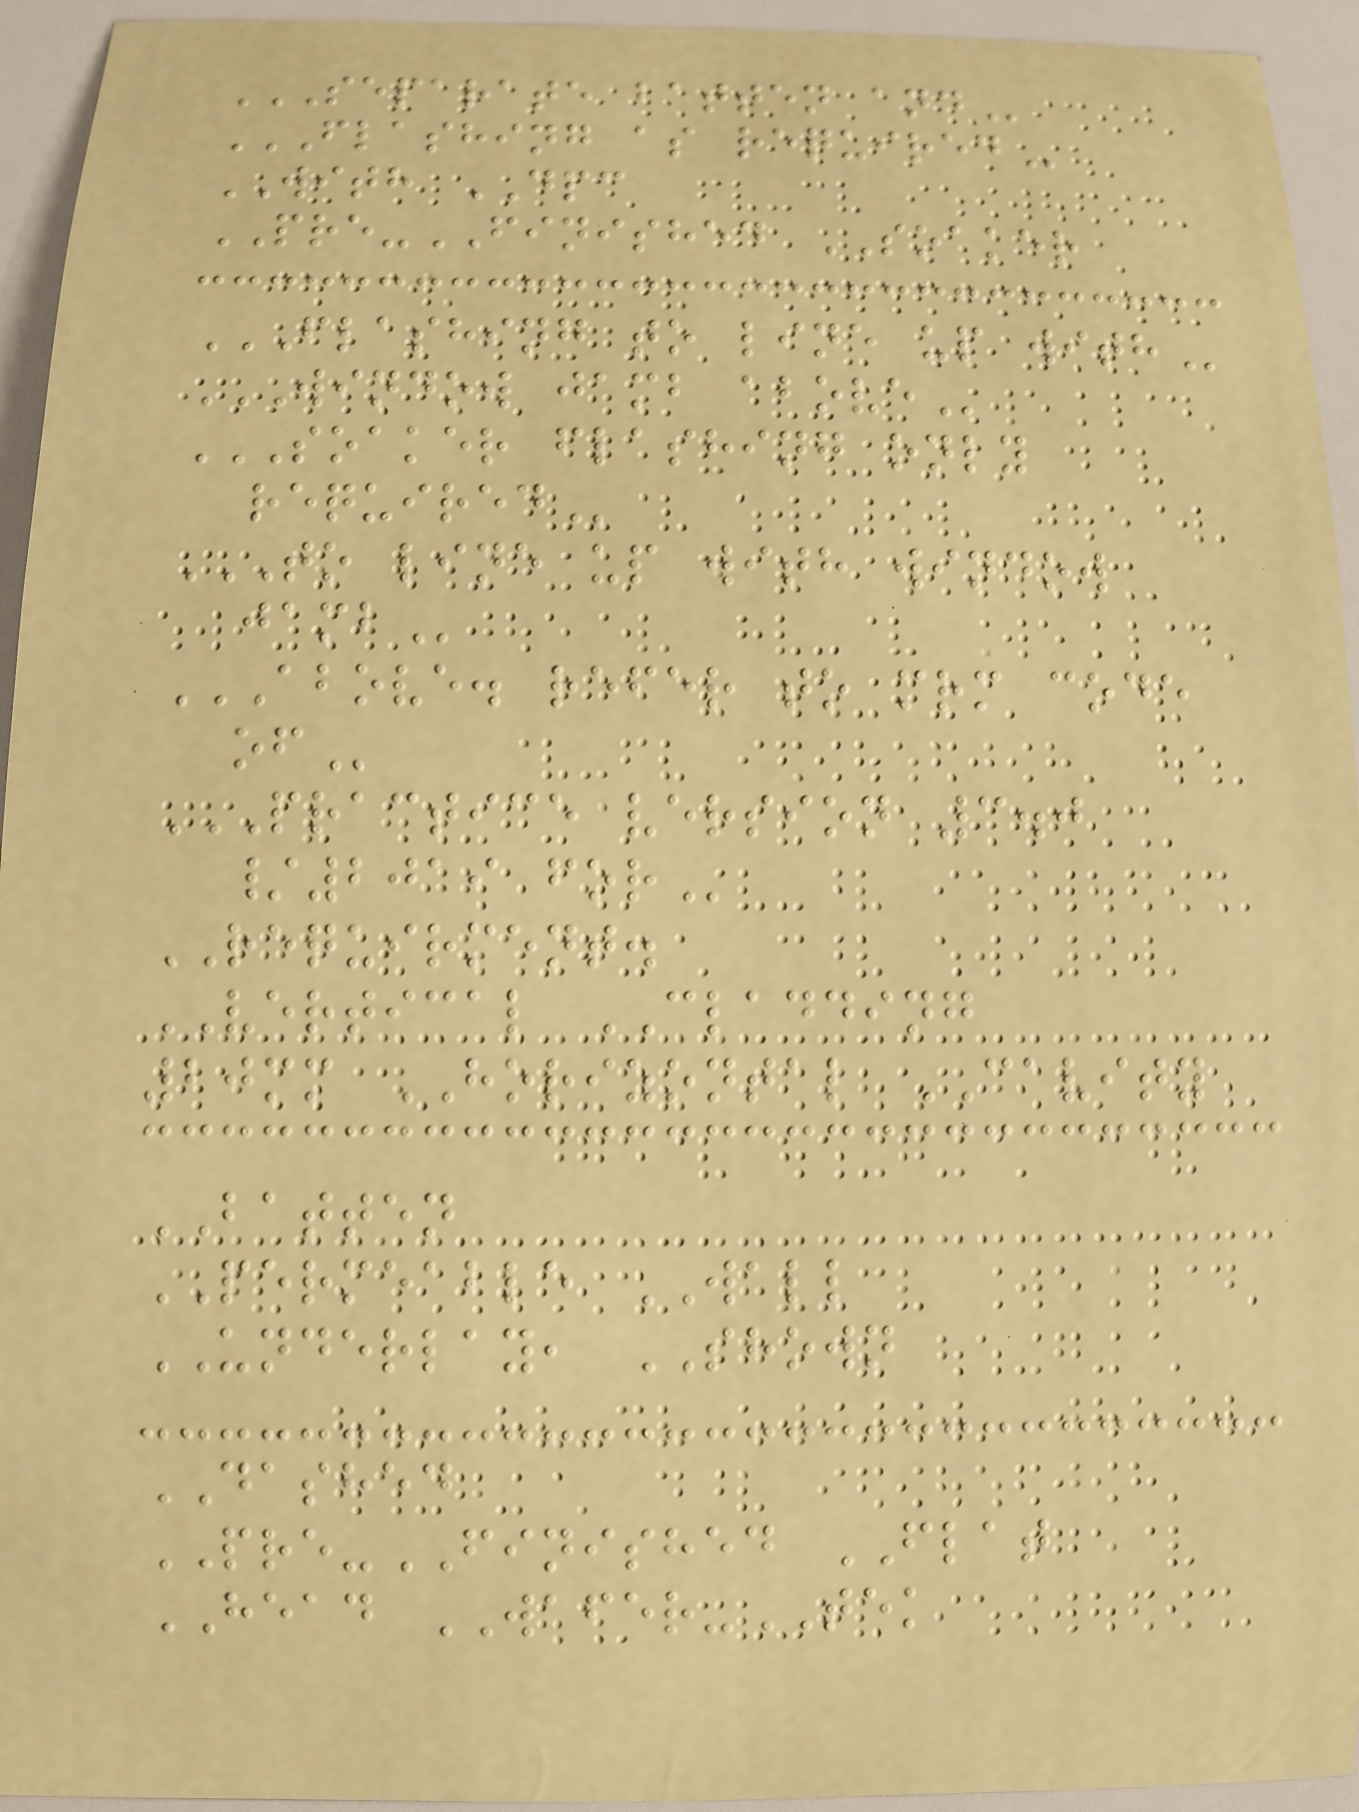SEPARATE BATTEN AND
FLASHING AS REQUIRED
WITH DPC
PRE-FINISHED SOAKER
FLASHING TO LINE UP WITH
WINDOW JAMB ABOVE
SOAKER FLASHING ONLY
REQUIRED
TO LINE UP WITH WINDOW
JAMB
ABOVE. REFER TO MRM CODE
OF
PRACTICE VERSION 3.0
/2019 FOR
REQUIRMENT.
VERTICAL CLADDING
20mm HORIZONTAL CAVITY
BATTEN
PERMEABLE WALL
UNDERLAY, SHOWN
DASHED
PRE-FINISHED FLAT
HEAD WAFER-TEK
